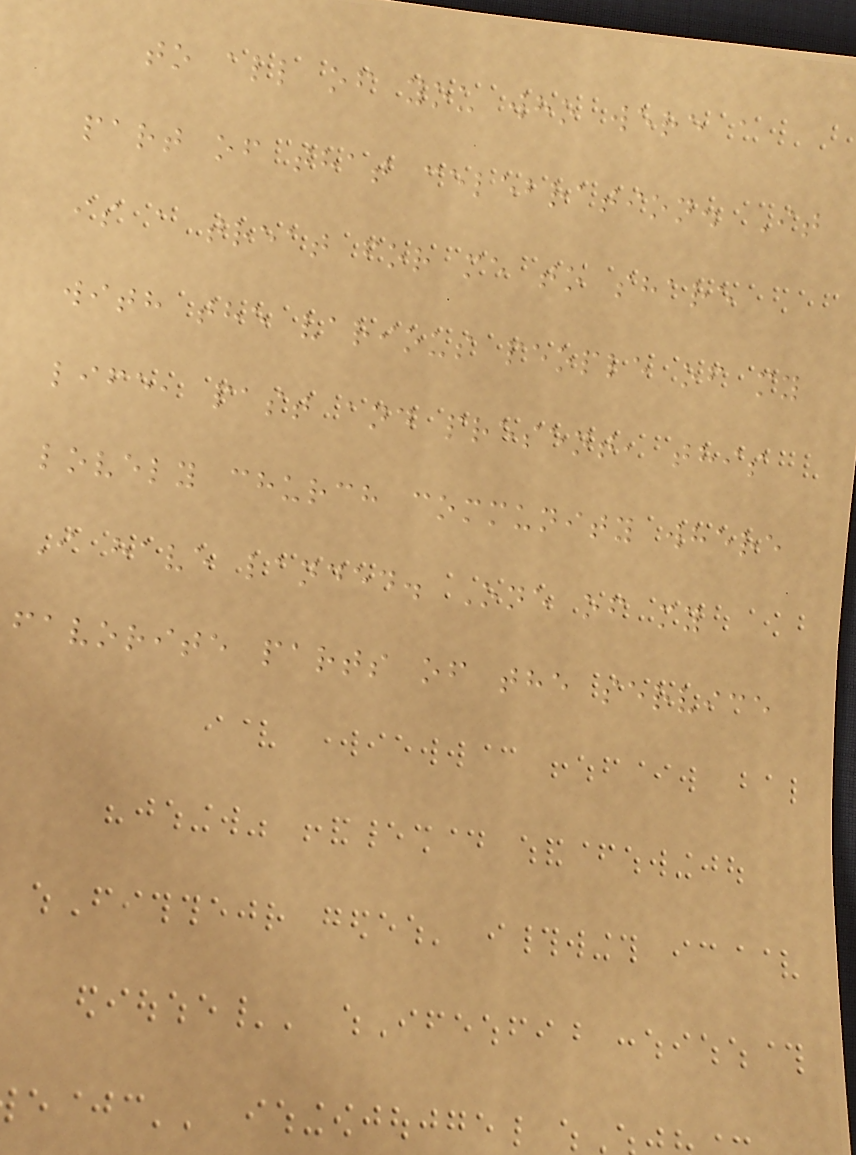to all of you who were a
part of that celebration. It
is a treat for me to share
with the various people of my
life, past and present, this
lovely church community where
I have landed. One of my
favorite parts of the service
